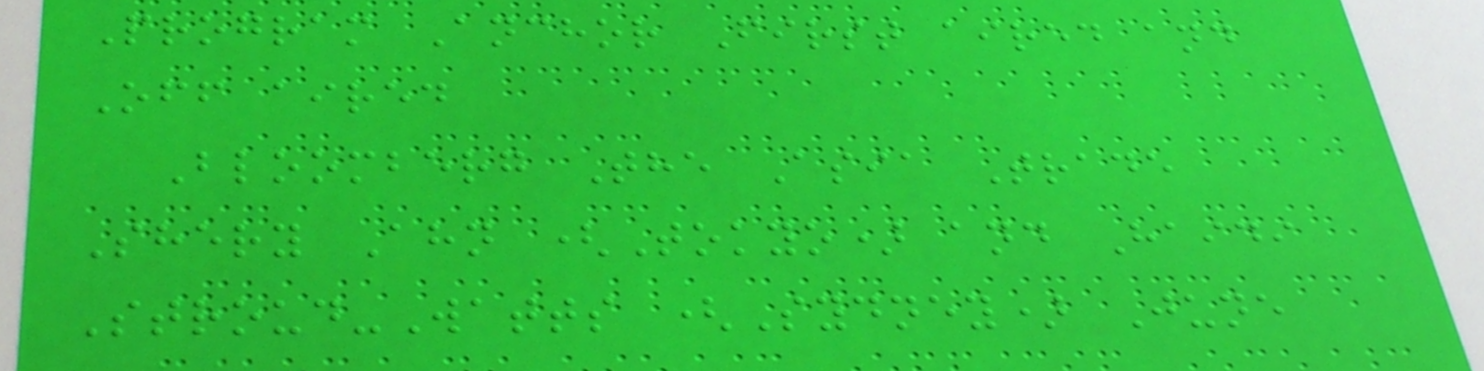Program Anchor First aired and
Off aired
Bloomberg The Asia Trade
Shery Ahn (Tokyo) and Haidi
Stroud-Watts (Sydney) June
